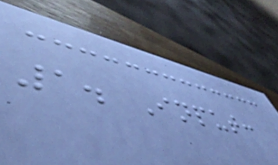1. Input:
